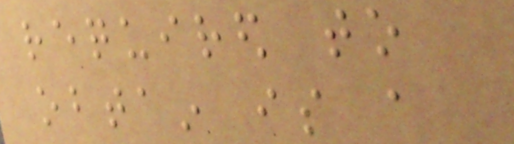required to
obtain is a
